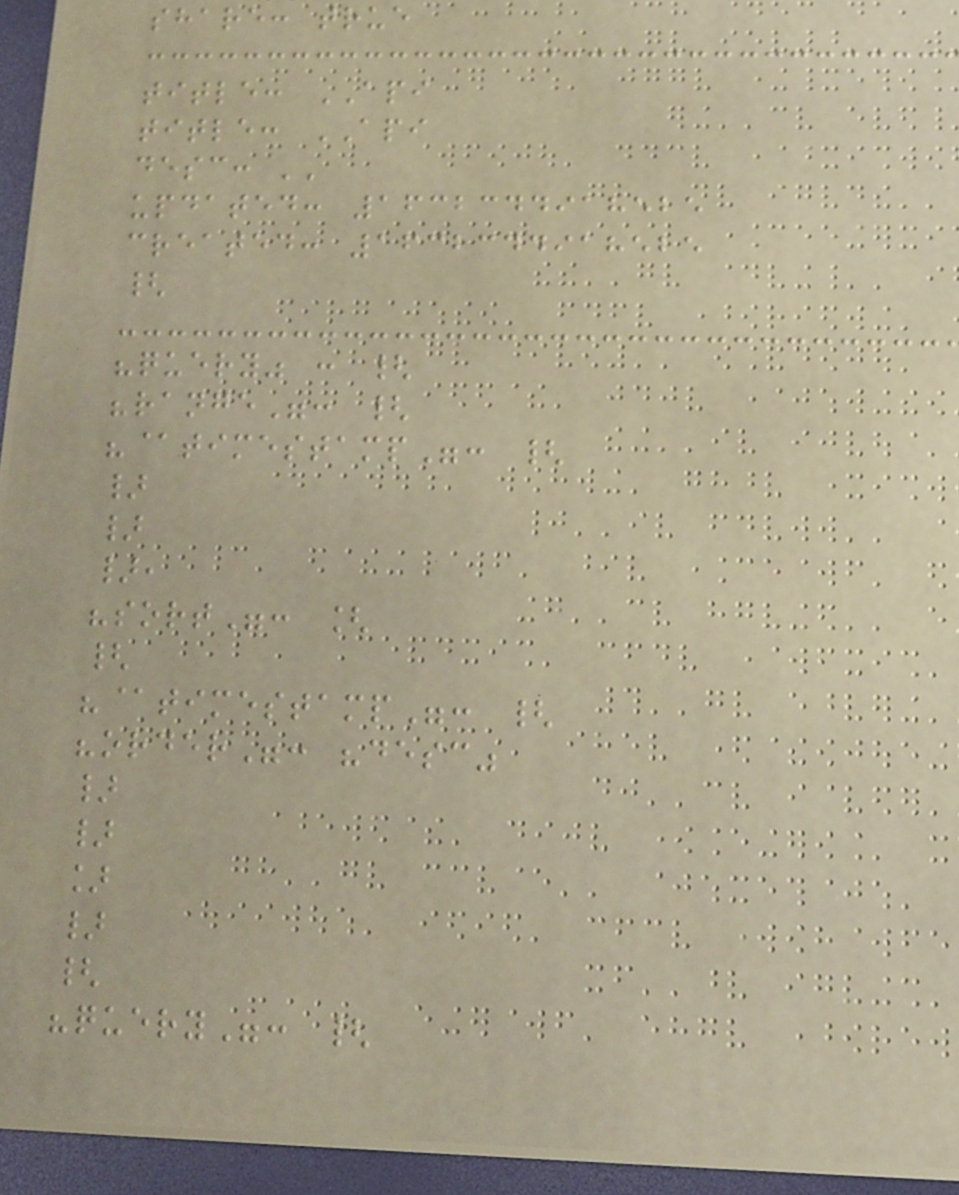share: true
title: API
title: API
desc: ''
updated: 1632344918525
created: 1632344918525
{
"query" : {
"range": {
"@timestamp": {
}
}
},
"sort": [
{
"@timestamp": {
"order": "desc"
}
}
]
}
{
"query": {
